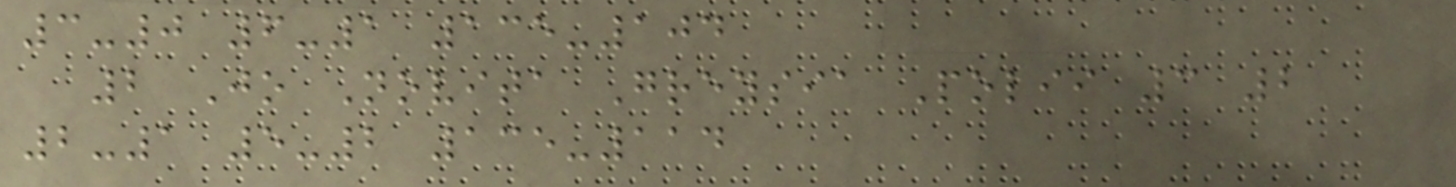3-0 6-1 135-104
2 Jo Novita Greysia Polii 3 2
2-1 5-2 135-114
